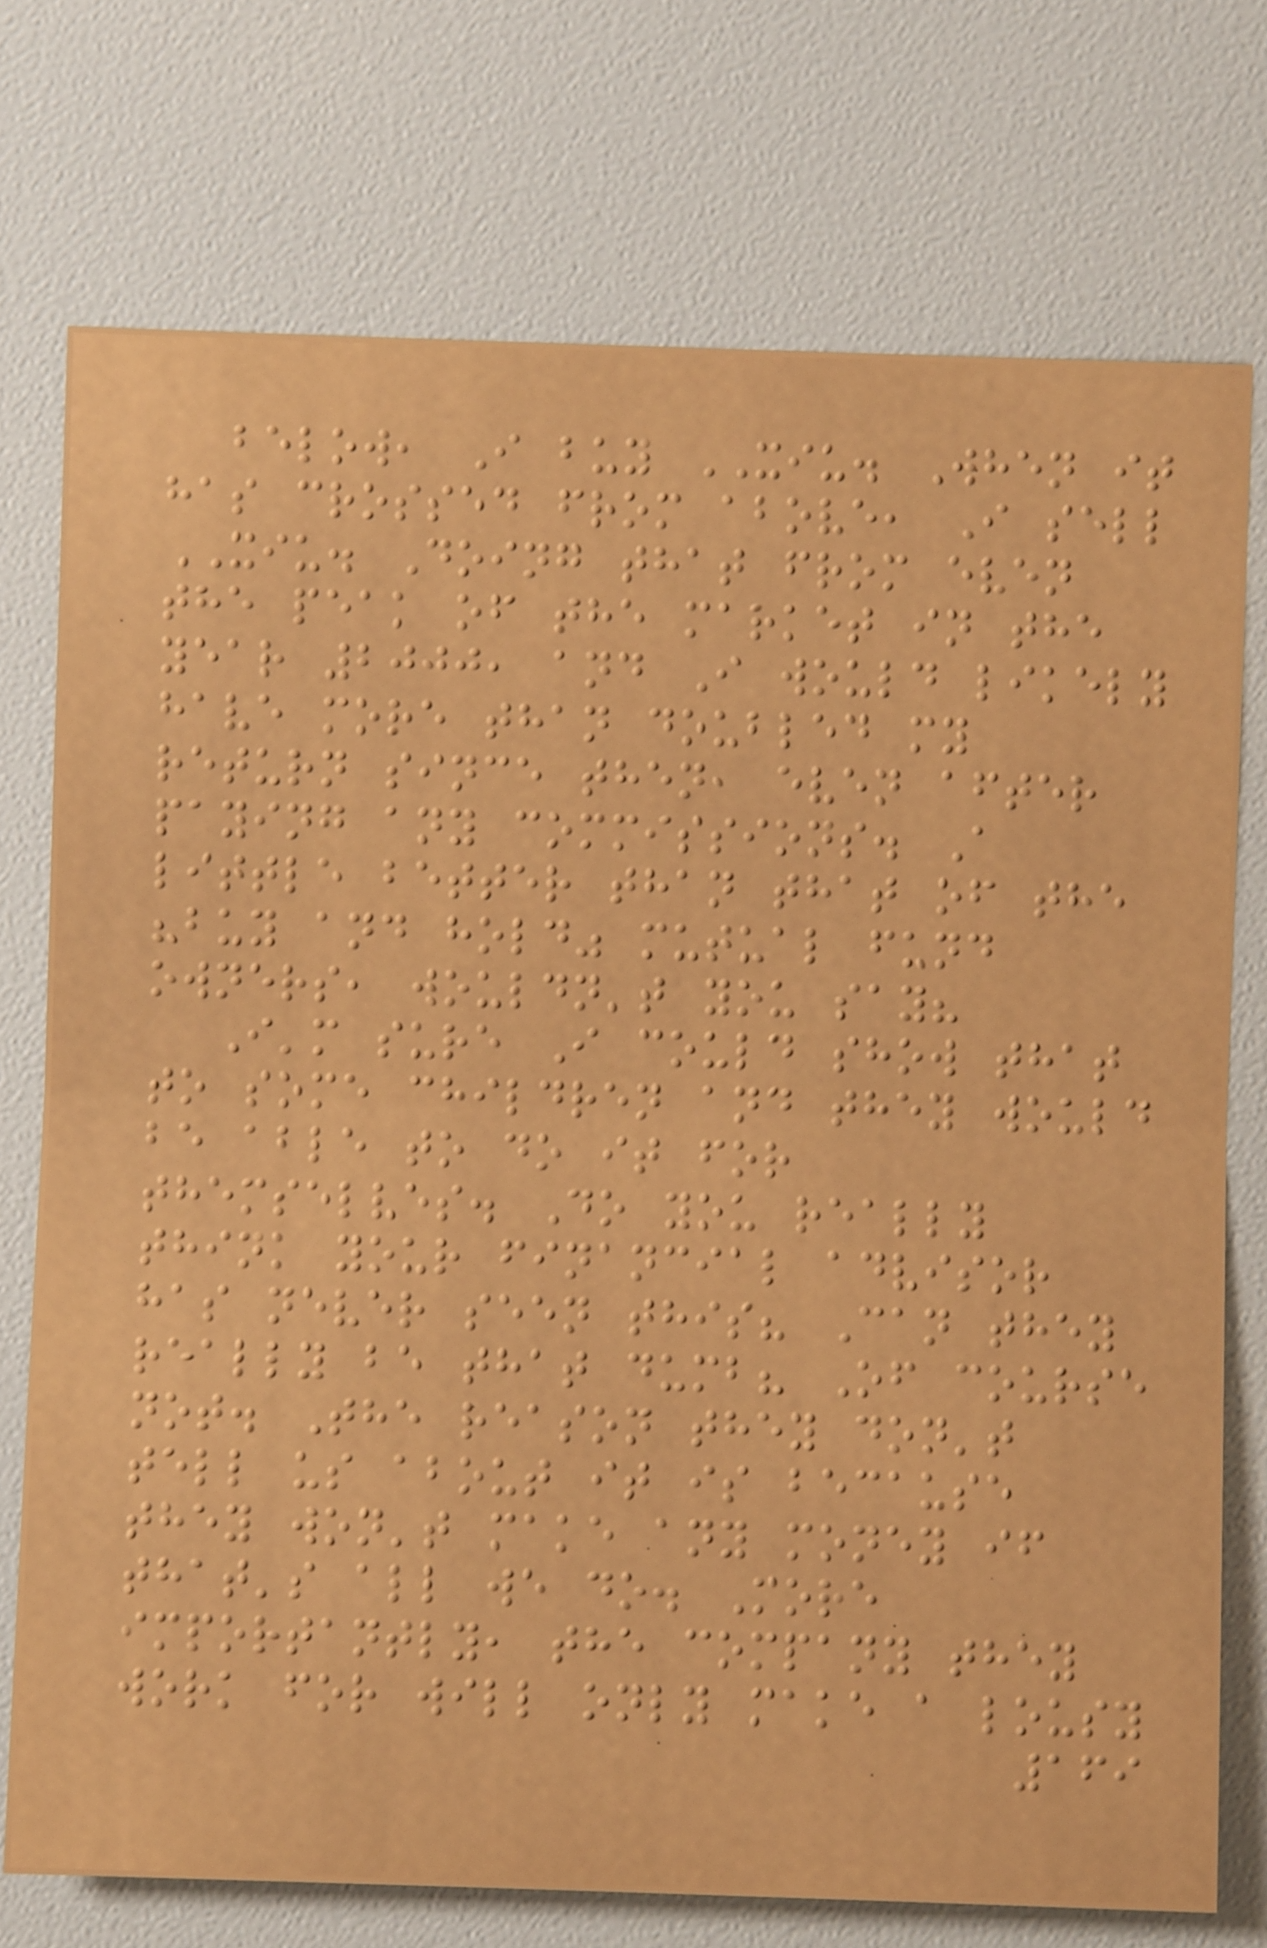below, I buy XIU. When it
has crossed from above, I sell
XIU. Doing that from even
the peak of the market in the
year 2000, and I would likely
have more than doubled my
return since then, even after
paying any commissions. A
little better than that of the
"buy and hold" mutual fund
owners, wouldn't you say?
I'm sure I could show that
to some children and they would
be able to do it for
themselves. Do you really
think your financial advisor
has never seen this? Can they
really be that dumb? Of course
not. The reason they don't
tell us about it is because
they won't make any money if
that's all we do. More
importantly, the company they
work for will only make a lousy
169
